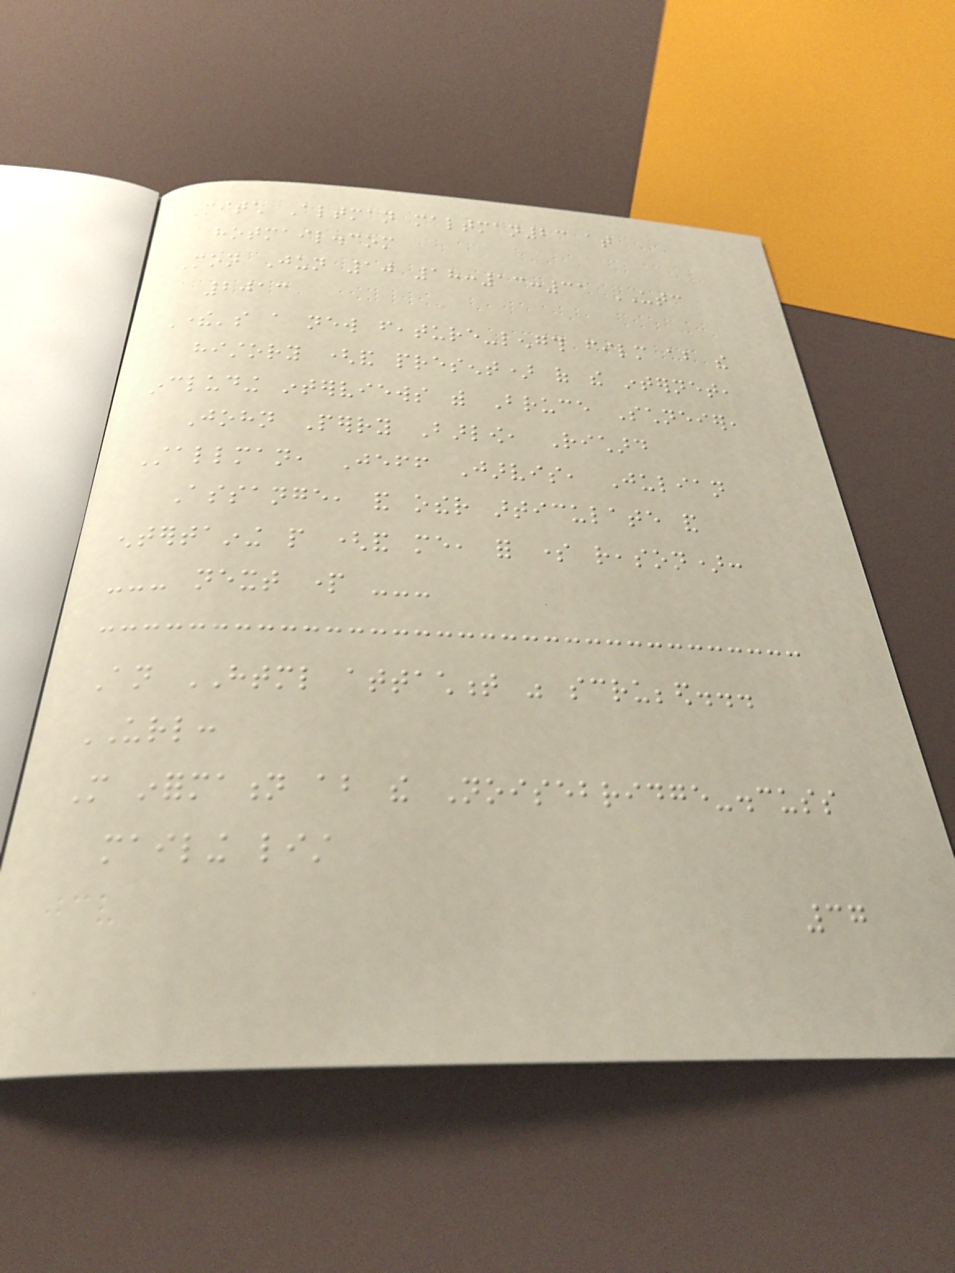Mitch Altman maltman23 at
hotmail.com
Mon Jun 10 18:13:31 UTC
2013
There's a new feature-length film about the
history (and present) of the internet,
including interviews with Bruce Schneier,
John Perry Barlow, Richard
Stallman, Jeff Jarvis, Julian
Assange, and other articulate and
entertaining people (and me, for some reason):
--- next part ---
An HTML attachment was scrubbed...
URL:
More information about the Noisebridge-discuss
mailing list
37
